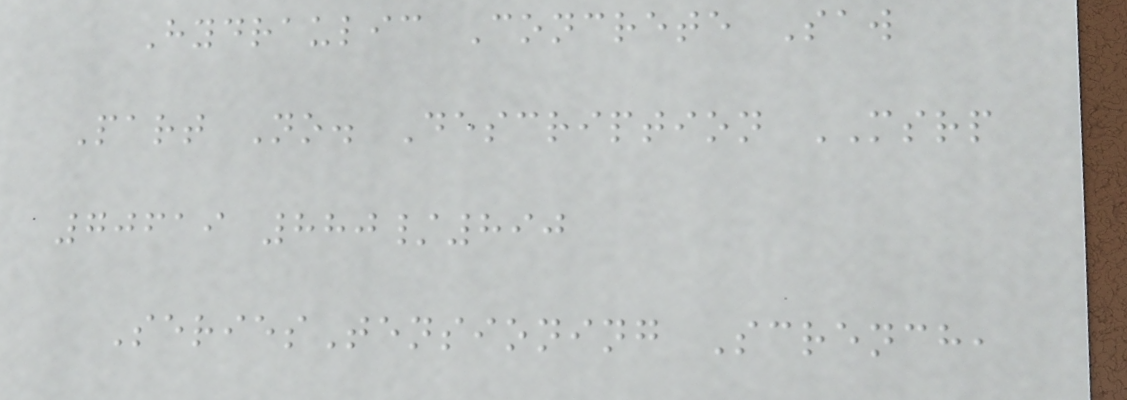Hydraulic Concrete Saw
Part No. Description MSRP
70619 880/890
SeriesTensioning Scrench,
